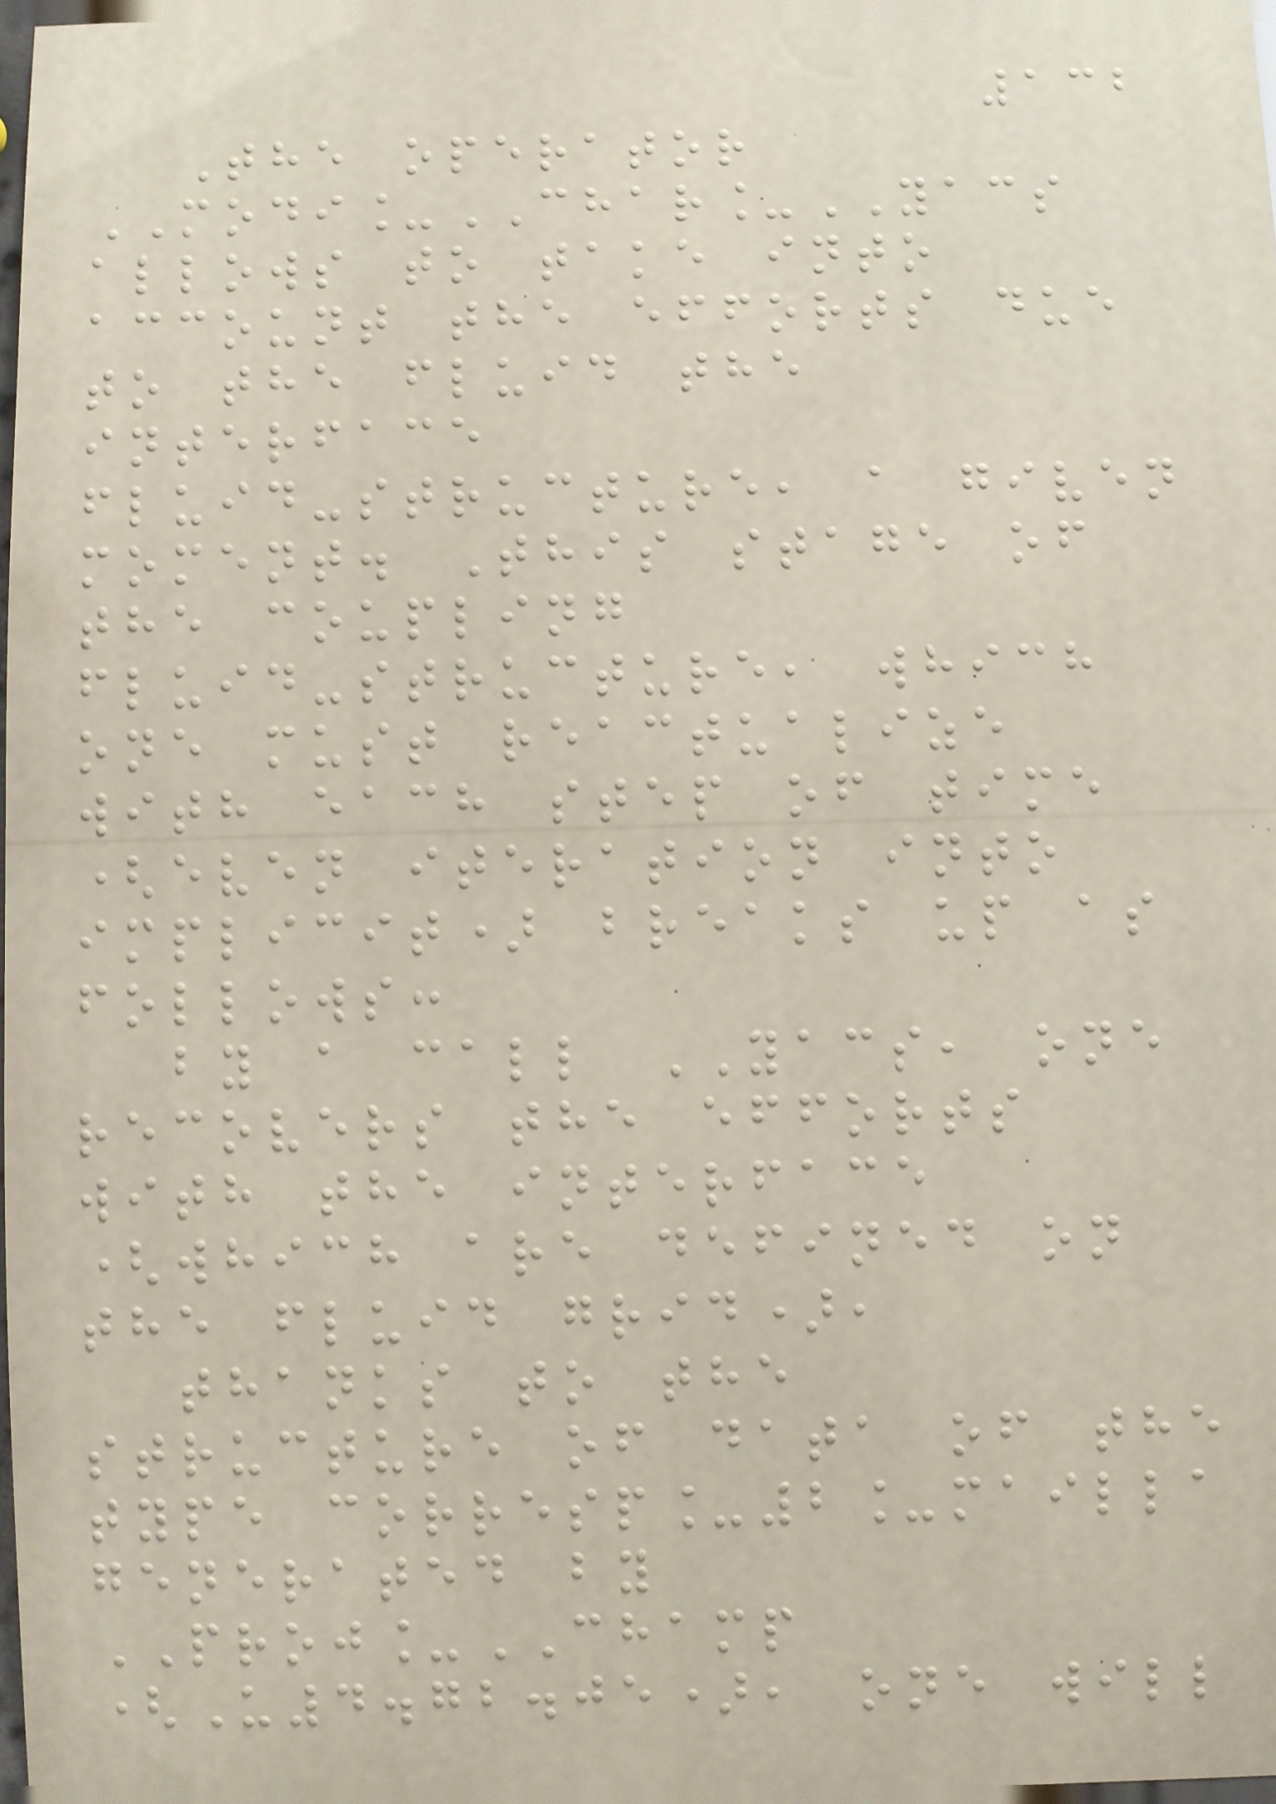132
The operator
MODI_CHAR_YACS
allows to take into
account the efforts due
to the fluid the
interface
fluid-structure, a given
moment. This stage of
the coupling
fluid-structure, which
one must reactualize
with each step of time
(even iteration into
implicit) breaks up as
follows:
by a call YACS, one
recovers the efforts
with the interface
(which are defined on
the fluid grid),
thanks to the
structure of data of the
type corresp_2_mailla
generated by
PROJ_CHAMP
(U4.72.05), one will
